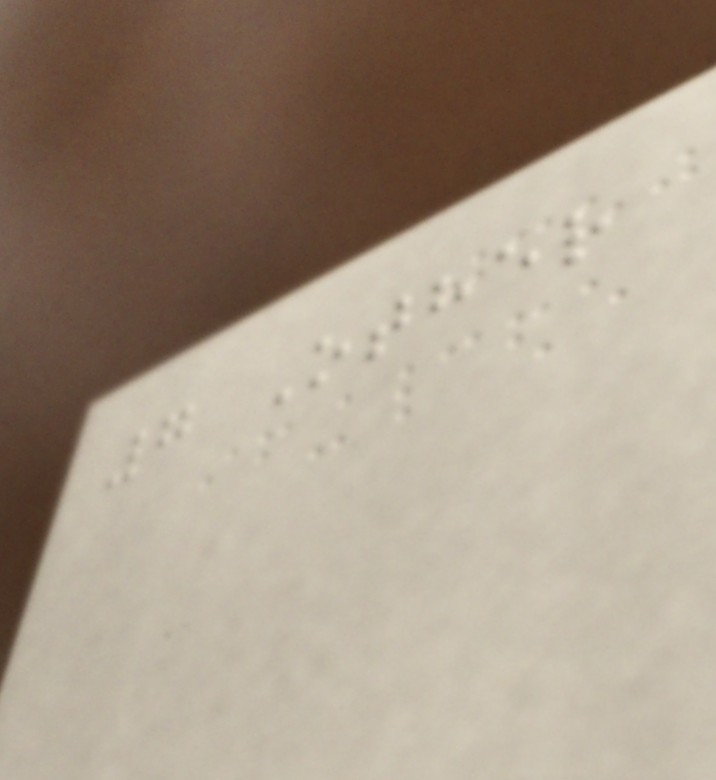7 Other
